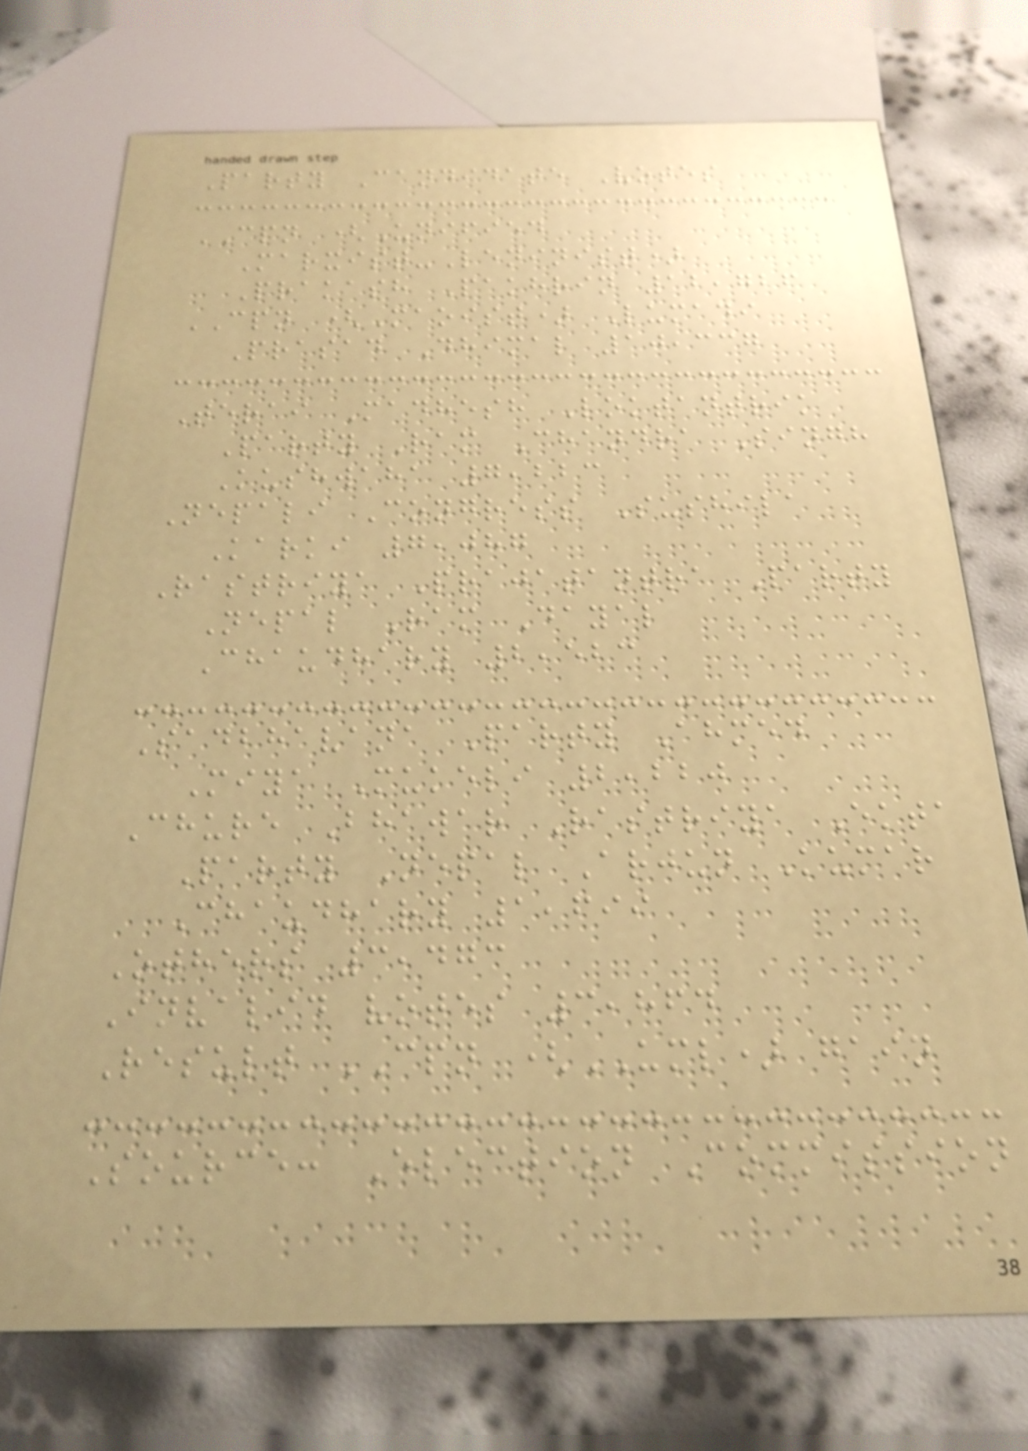Party Candidate Votes
CPN (Unified
Marxist-Leninist)
Prakash Pakhrin 12,726
CPN (Maoist) Lumadi
Prasad Dhimal 10,337
Terai Madhesh Loktantrik
Party Ram Chandra Singh
Kushwaha 7,223
Nepali Congress Sushila
Karki 7,087
Rastriya Prajatantra Party
Nepal Ram Dayal
Chaudhary 2,523
Sadbhavana Party Ahmed
Miya Mukeli 2,220
Chure Bhawar Rastriya Ekta
Party Nepal Arjun Kumar
Chaudhary 1,699
Others 3,473
Invalid votes 3,864
Result CPN (UML) gain
Source: Election Commission
